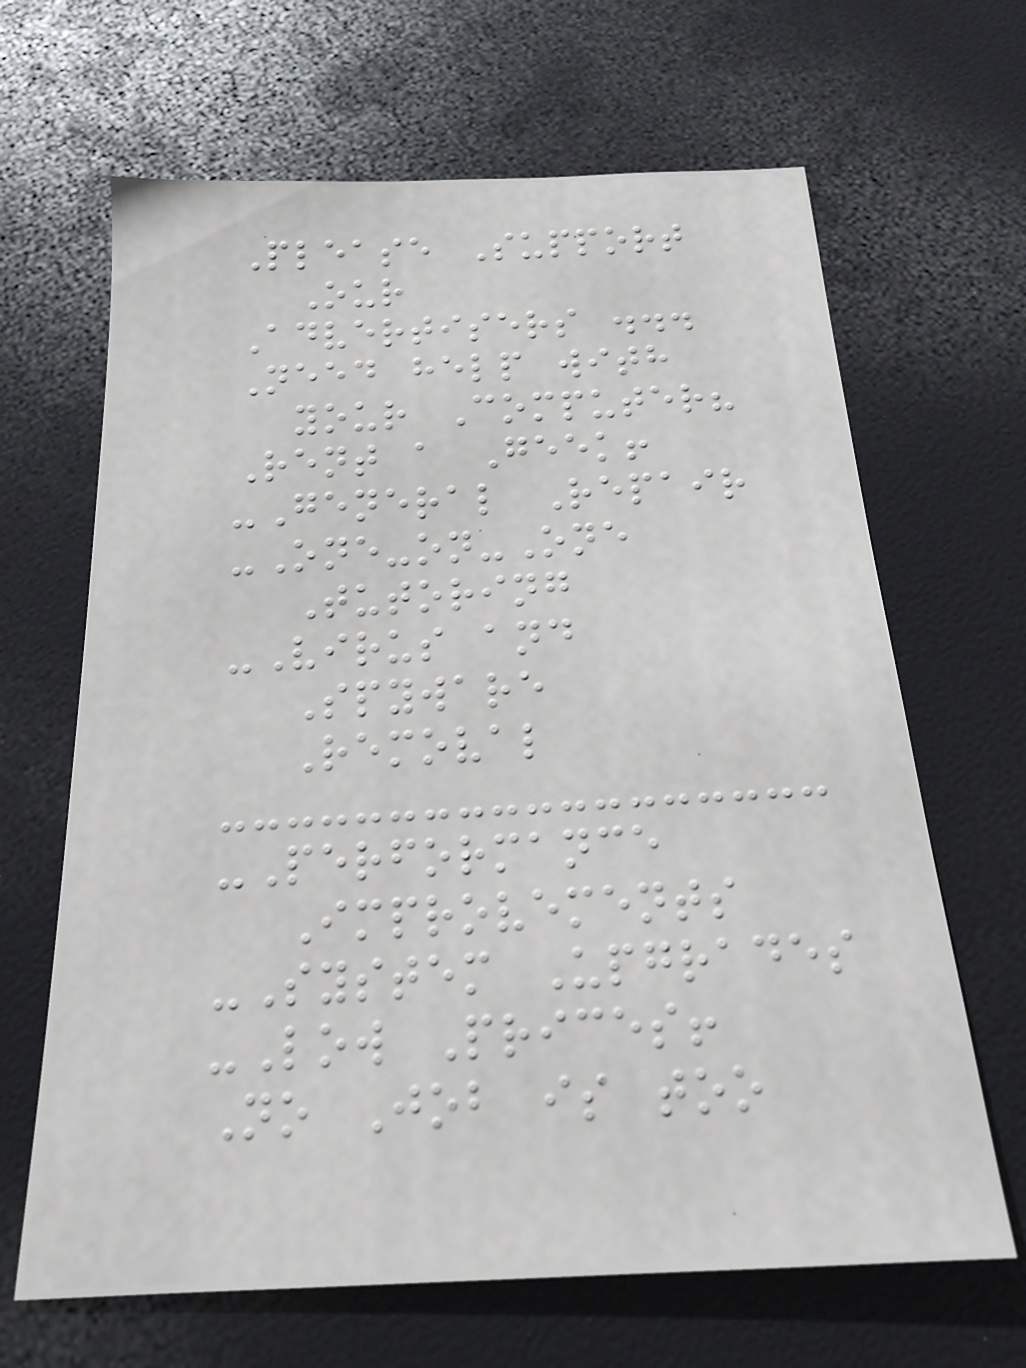Please Support
Our
Advertisers ...
Need help with
your Computer?
Rent a Geek!
-General Repair
-One-on-One
Tutoring
-Virus and
Spyware
Removal
-Performance
Improvements
-System Upgrades
-Low Prices!
No Job is too
